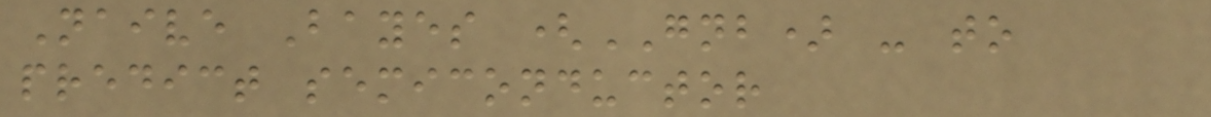Naive Bayes (GNB) - to
predict semiconductor
